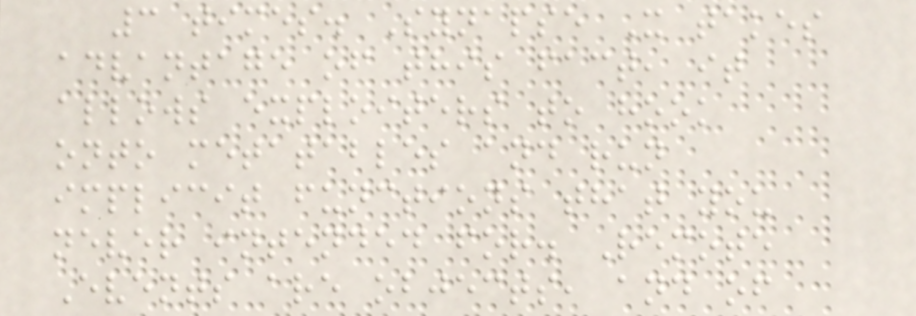3 times. Synapse X takes
advantage of this fact, it
allows exploiters to hook
onto metatables and run
implicit functions that you
never intended for. Remote
Events are objects, and of
